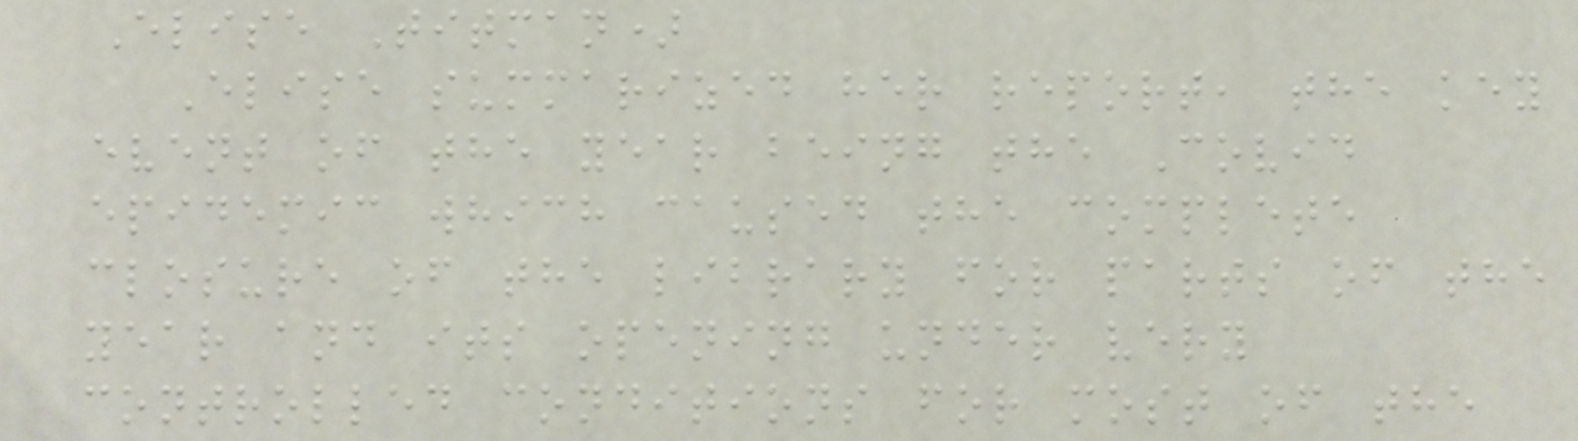Elise Titman)
Elise summarized her report, the key
event of the year being the Covid
epidemic which caused the complete
closure of the library for parts of the
year and its opening under very
controlled conditions for most of the
